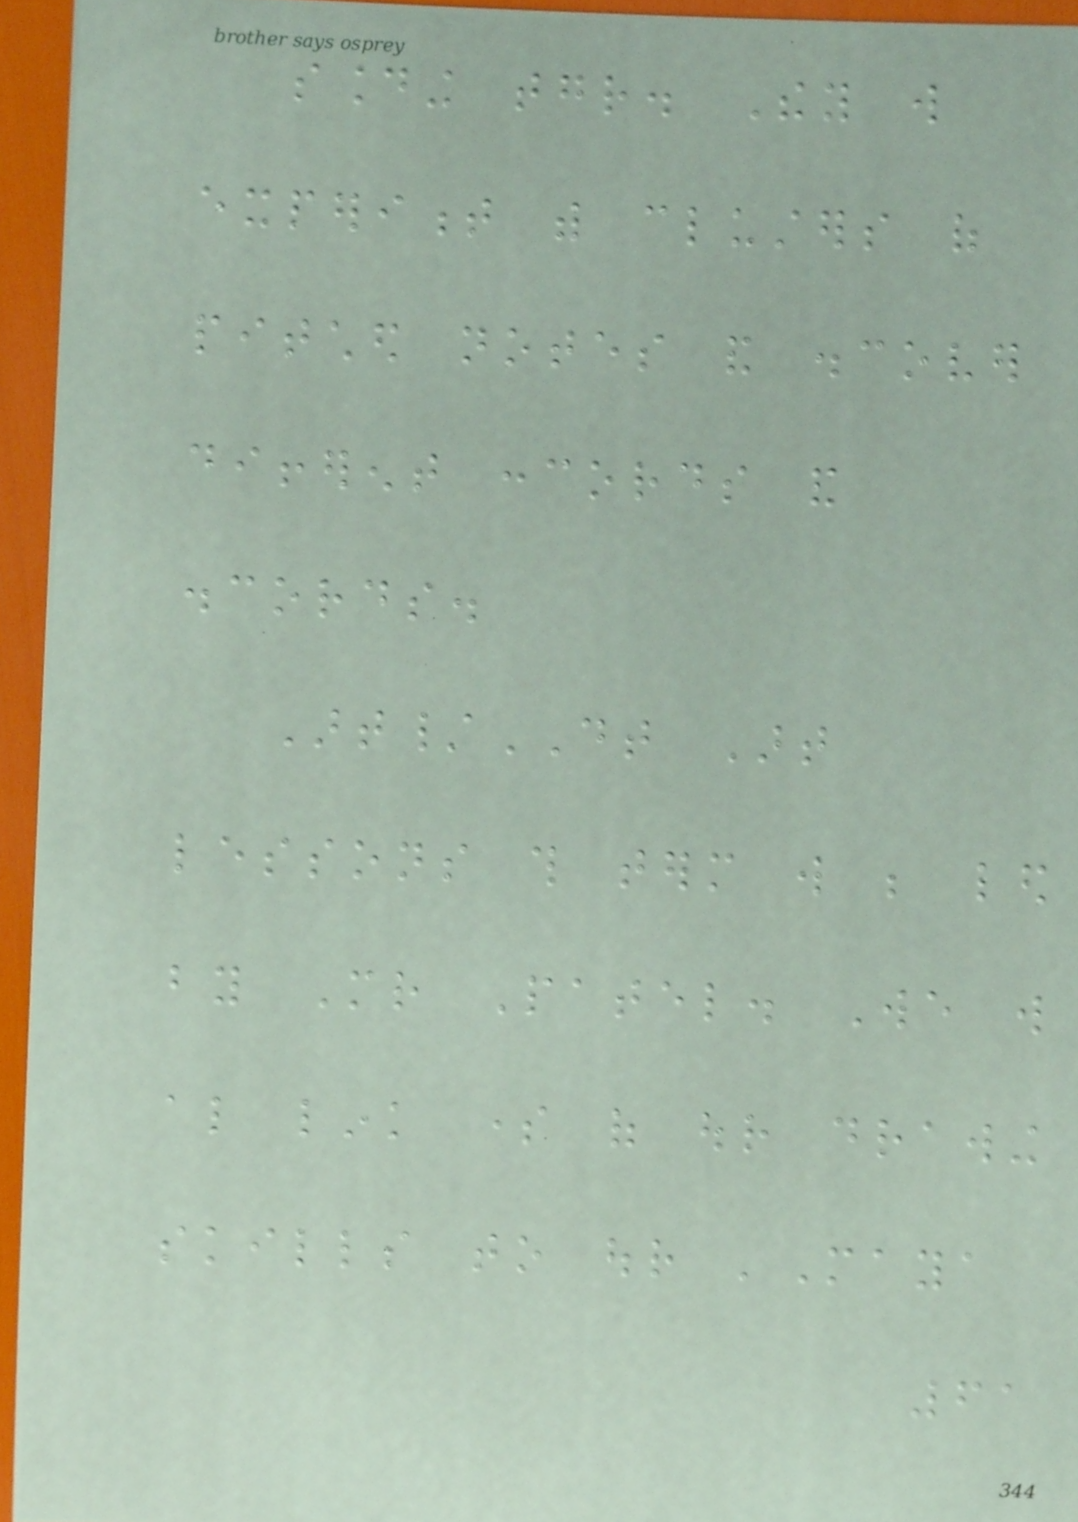sounding together. They will
experiment with clusters of
pitched notes and discover
different concords and
discords.
Art/DT Art
lessons this term will be led
by Mr Patel. We will
also link some of our drawing
skills to our 'Maya
61
